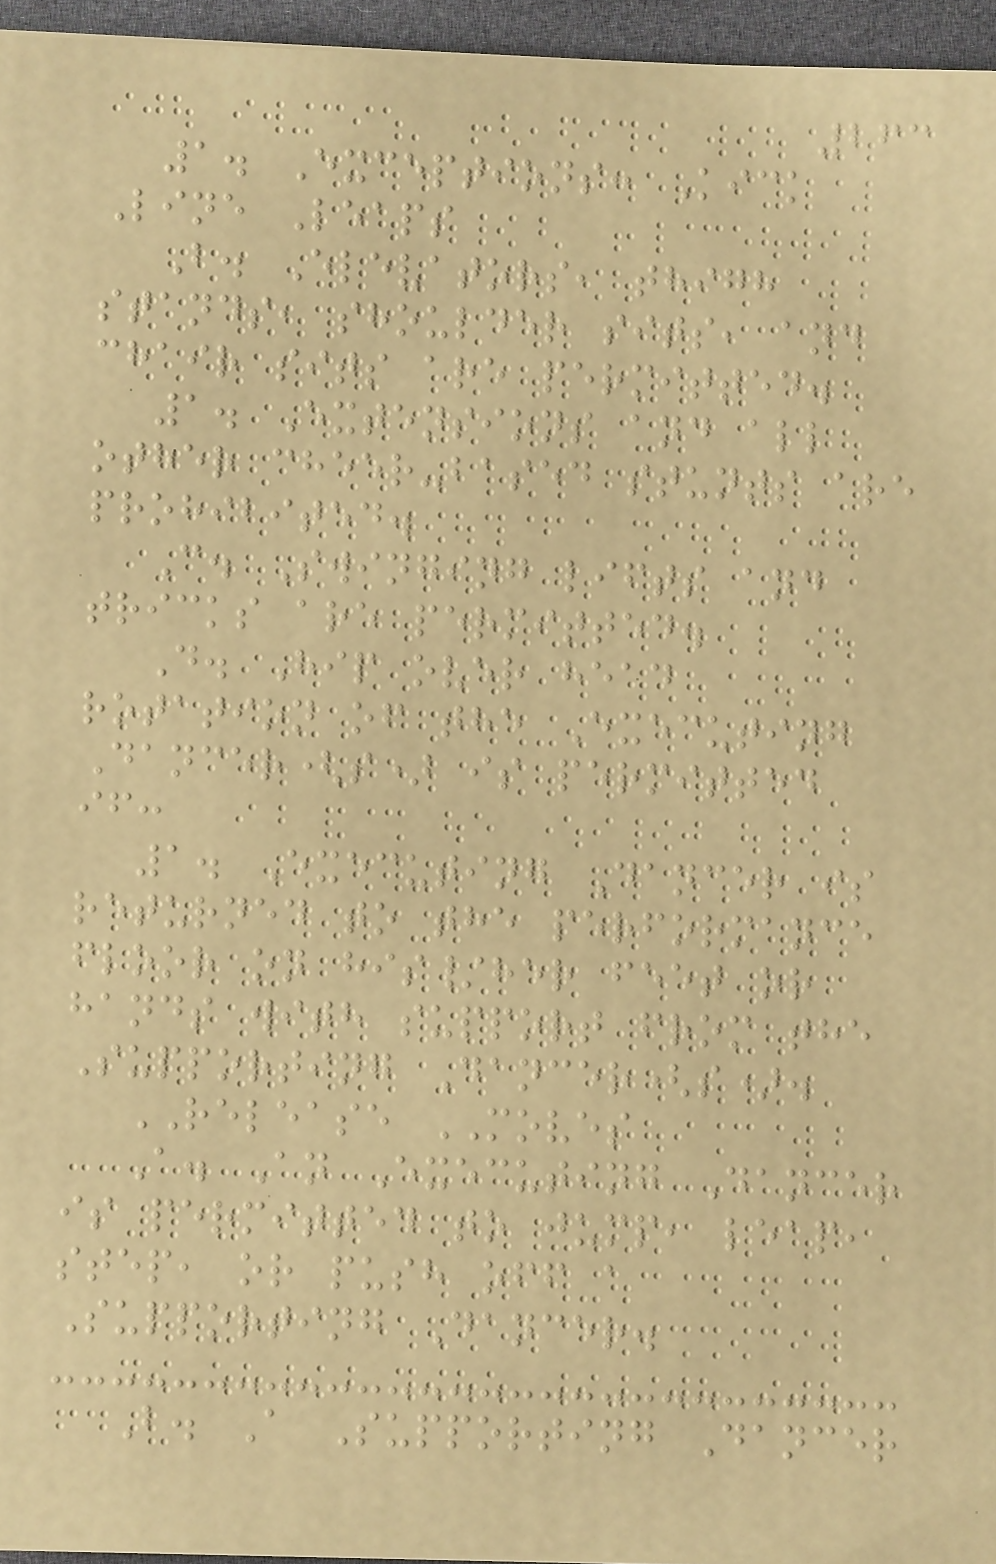263
1. Exceptions: Kick
Line Leaps
B. Elevators, thigh
stands, shoulder sits, and
chair sits are permitted.
1. Extensions and all
other cheer-based stunts are
prohibited.
C. Swinging lifts and
tricks are permitted.
D. Hip over head
rotation of the Executing
Dancer(s) is permitted
if:
1. Executing Dancer is
returned to the performance
floor on his/her feet or
hands with support from the
Supporting Dancer(s).
RELEASE MOVES
A. An Executing Dancer
is permitted to jump, leap,
step, or push off a
Supporting Dancer.
B. A Supporting Dancer
